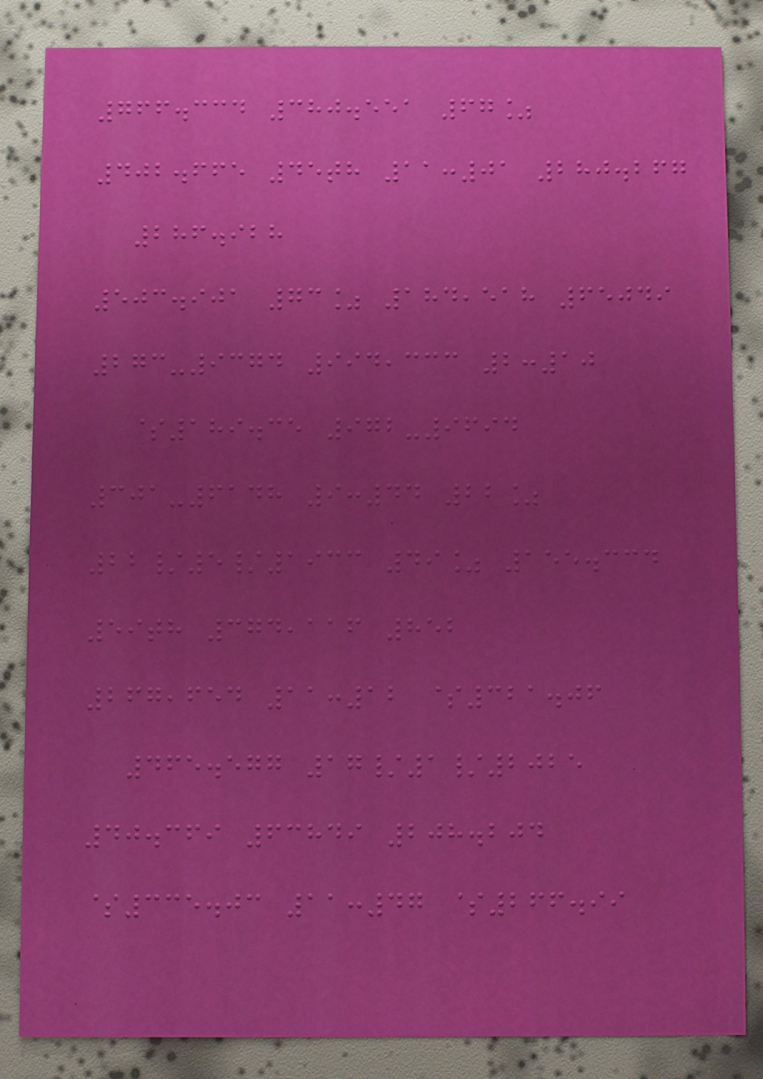766.334 380.551 67%
402.665 45th 11:01 280.267
286.928
503.901 73% 184,518 65049
273-9374 994,333 2:10
$189.35 972-9694
301-6148 9:44 22%
22/5/1933 49% 155.334
59th 374,116 852
267,654 11:12 $321.06
465.577 17/1/2025
40.369 63849 208.204
$335.03 11:47 $266.99
